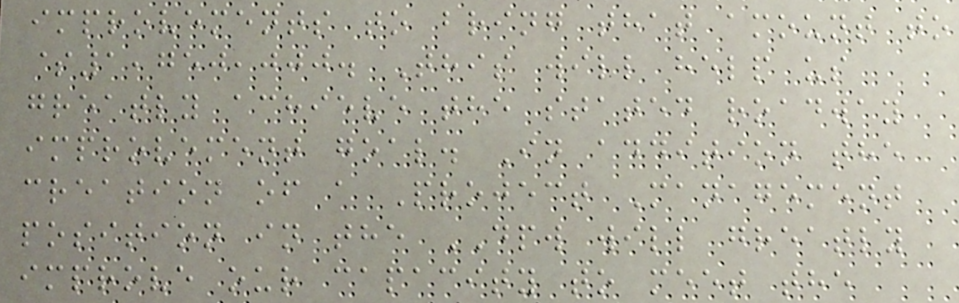improvements to bring that amount to
$1,750,000. This will help us
greatly achieve the stated roadway
improvement goal. In addition the
creation of a Project Management
position in the DPW will greatly
improve our capacity to meet the
